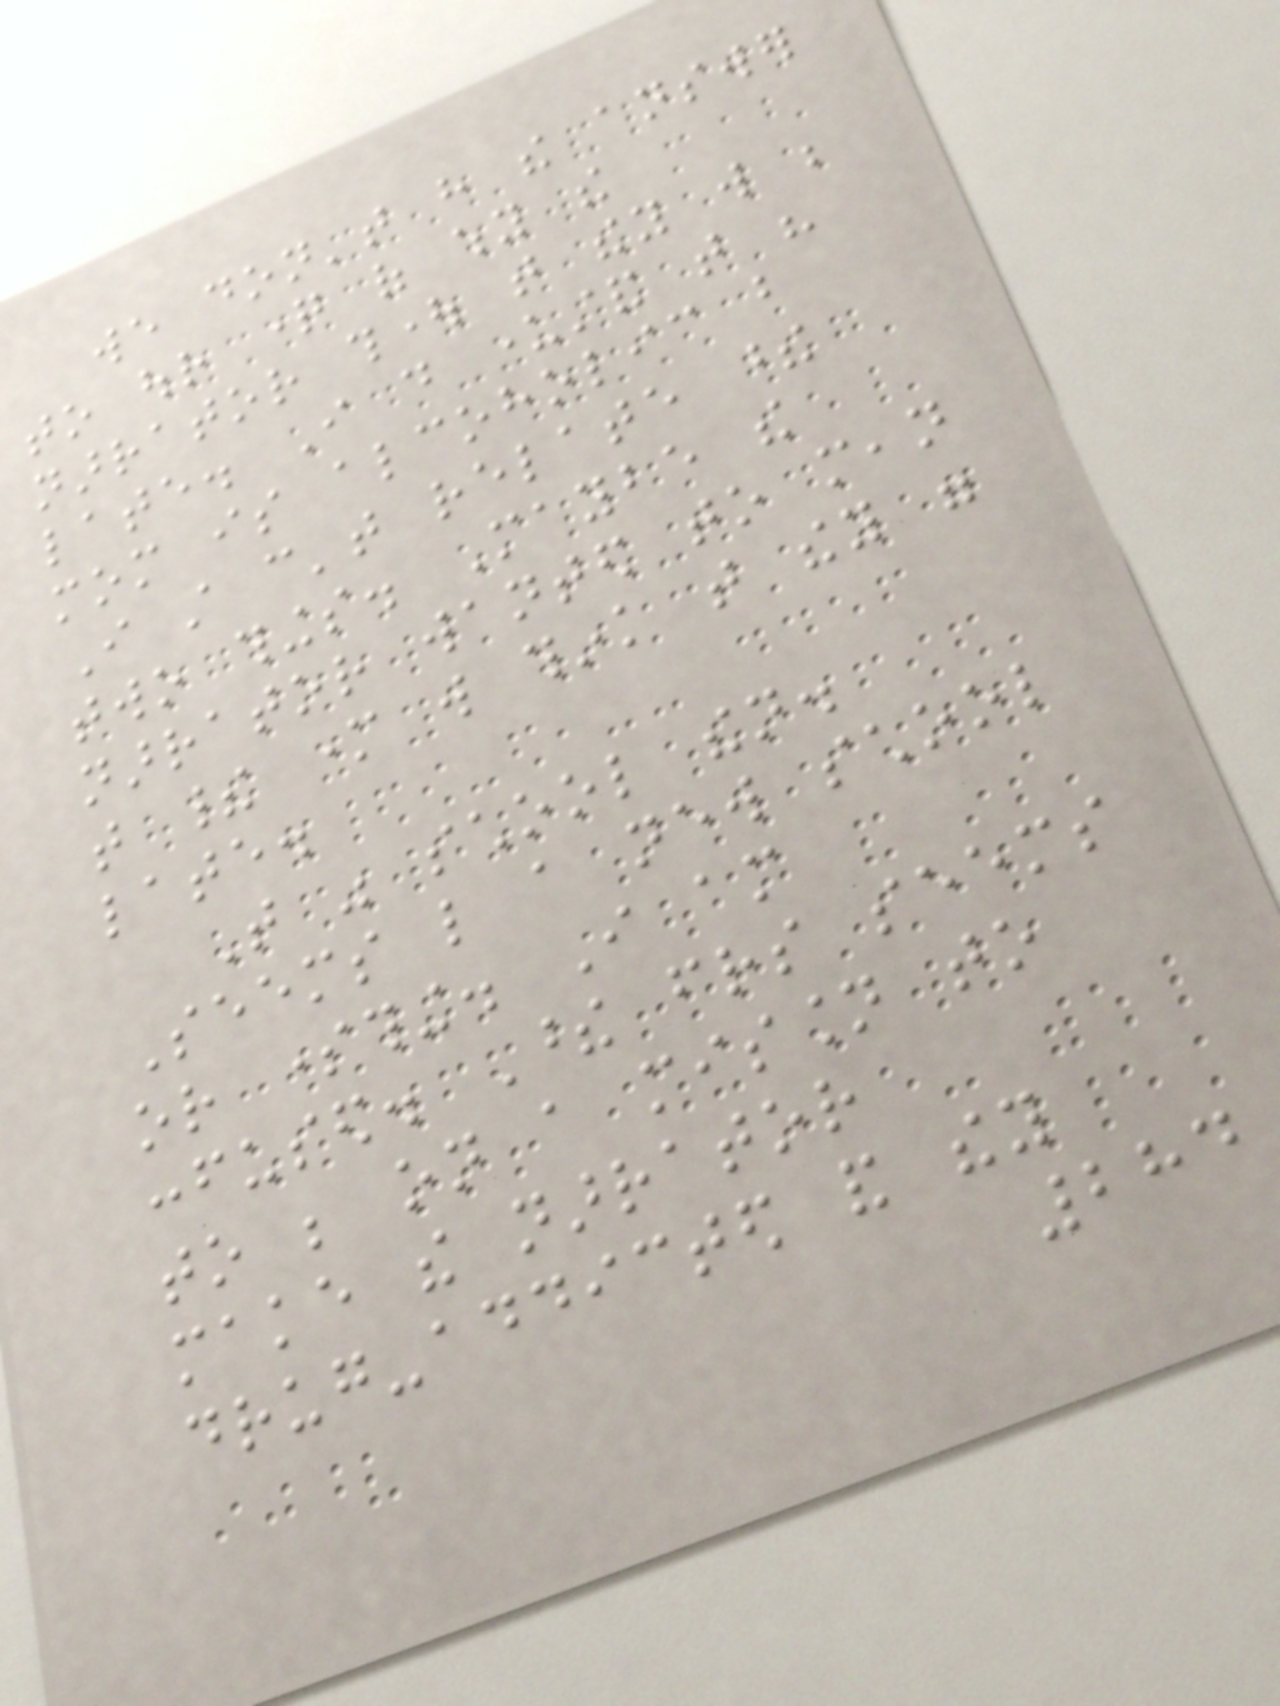we don't have the answer
to our question of why the
narrator thought that they will be
late. I do understand that his
mom is alcoholic but
I still can't relate these
two things. Maybe the
narrator wanted to mean
that their mother will think that they were
late.
That was school then.
Seems like a new school
or something. I am
confused. These friends seems
to be on a mission to
make the narrator
drug-addicted and they
284
